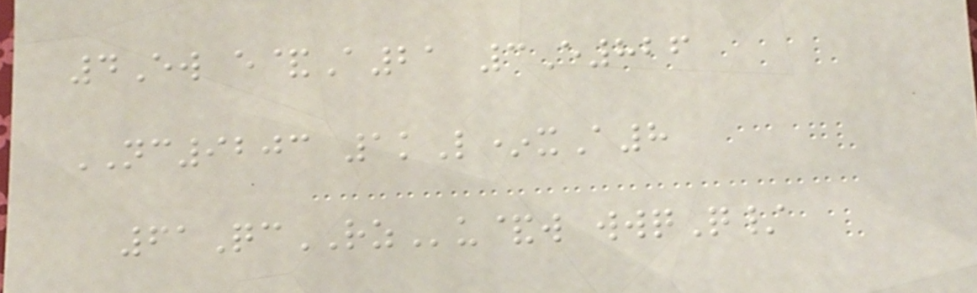4Ew e&A21 3E826
NC9203 1kL*xA8
61QcRZu&w wwqQ/
